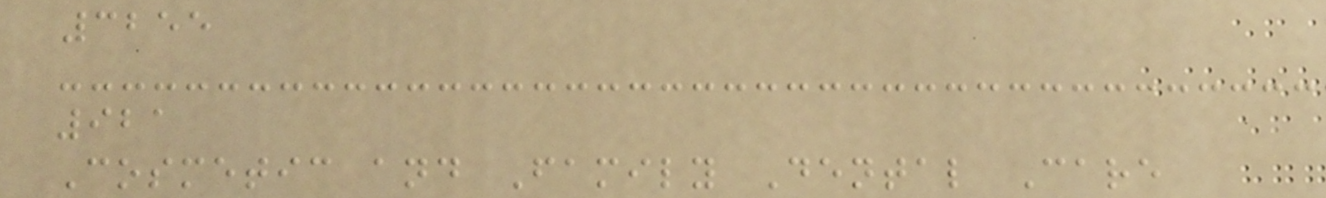3255
921
Cosmetic and Family Dental Care
